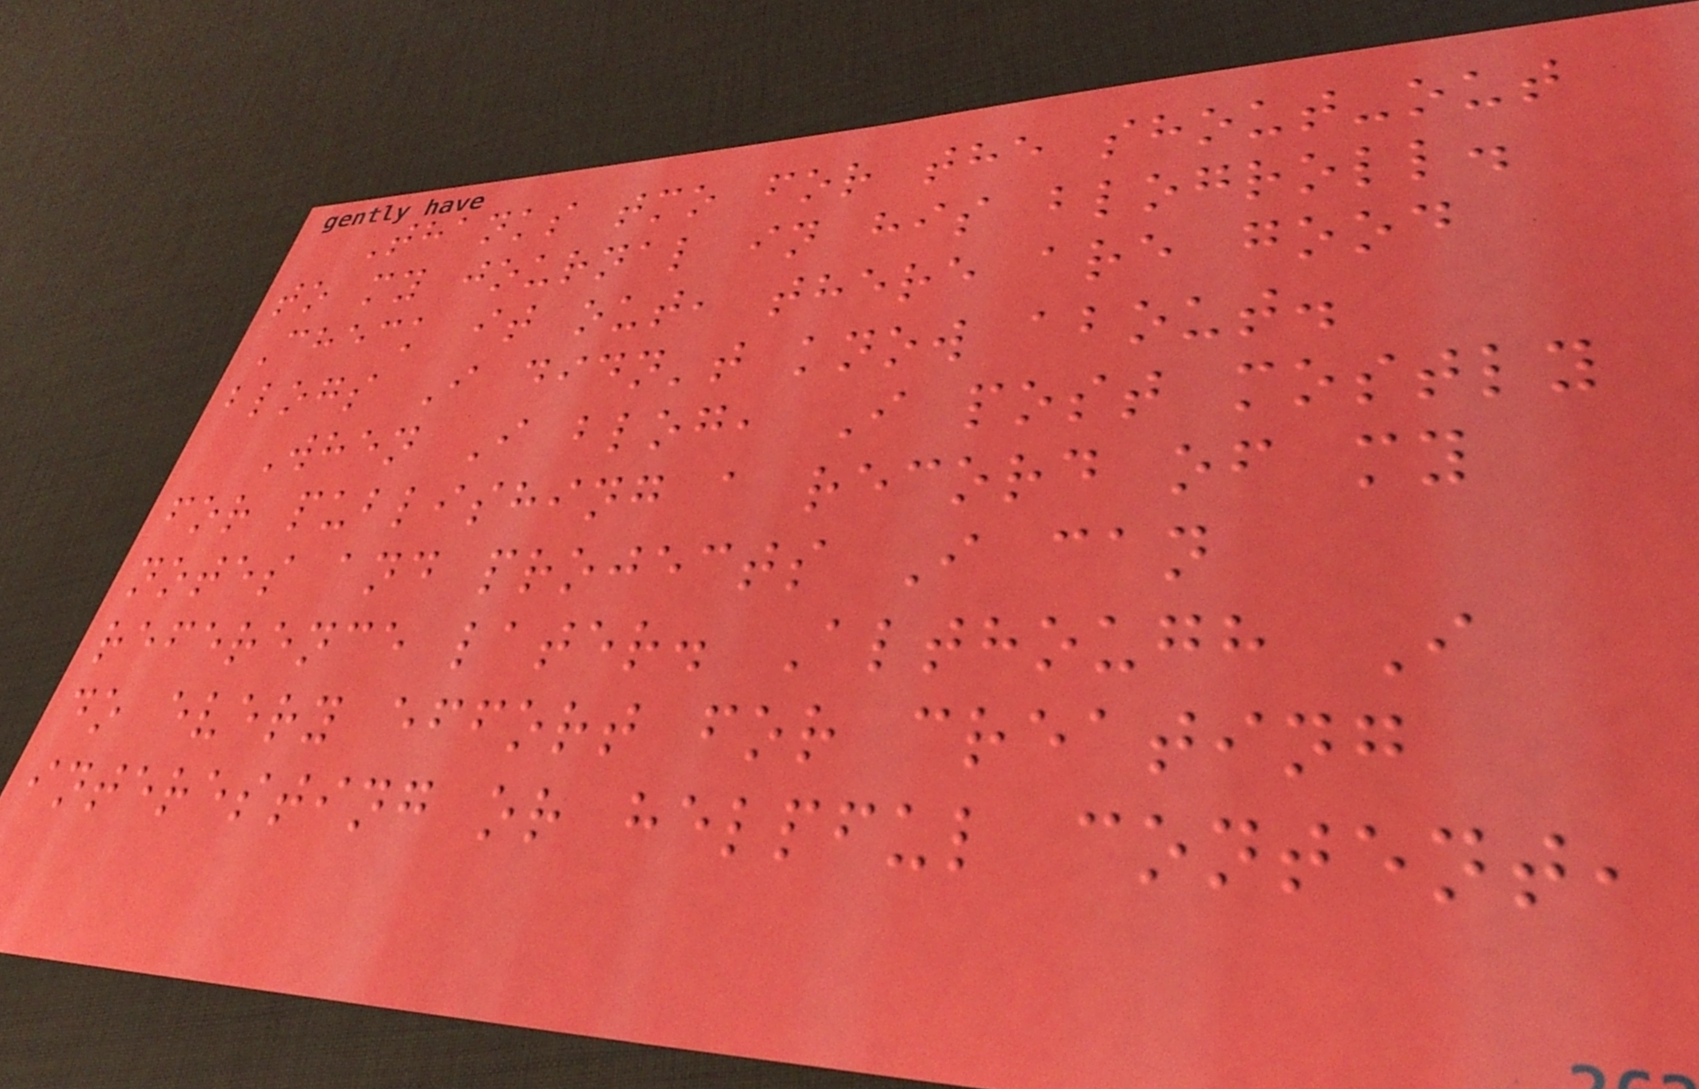Thanks tmo for the shout-out
to my journal in his blogroll.
Check it out, there are good
blogs I didn't know about.
When I blog, I post mostly
for publishing a record of my
notes and projects I can
reference later. Although I
do every effort for creating
interesting or helpful content,
